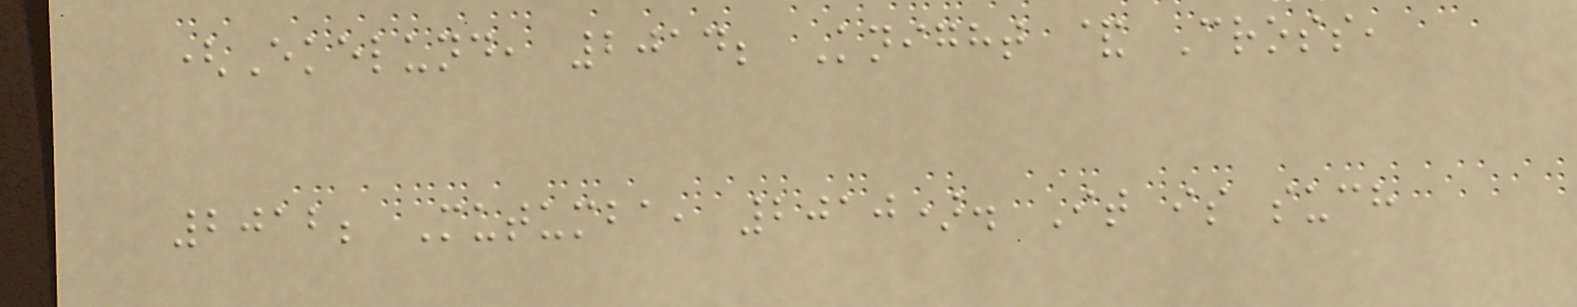(Ekelund, 2014; Knight & Cross,
2012; Mutumba, 2010). It is such
